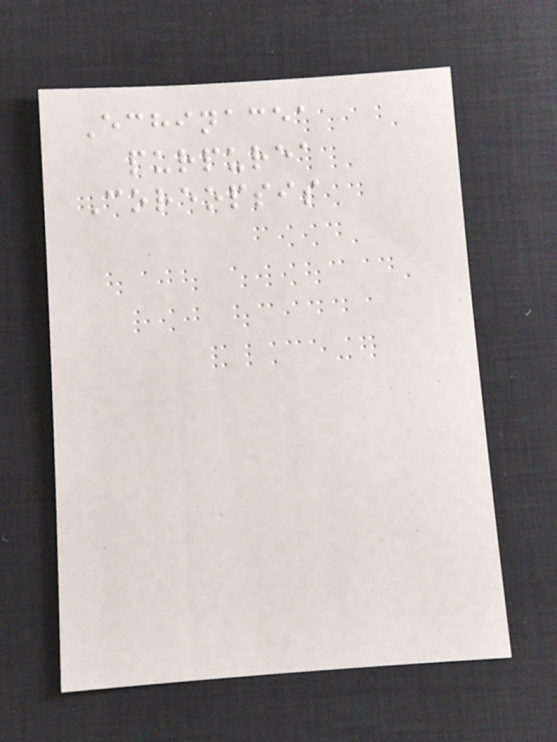Echinacea
purpurea
Coreopsis
